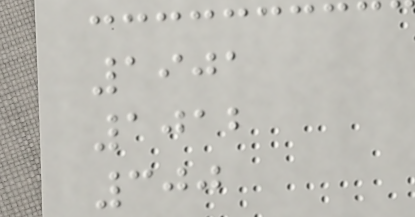1901
1012
300
